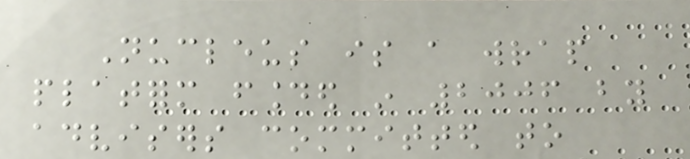Nucleus is a wrap
platform founded in 2006 by
advisers committed to
